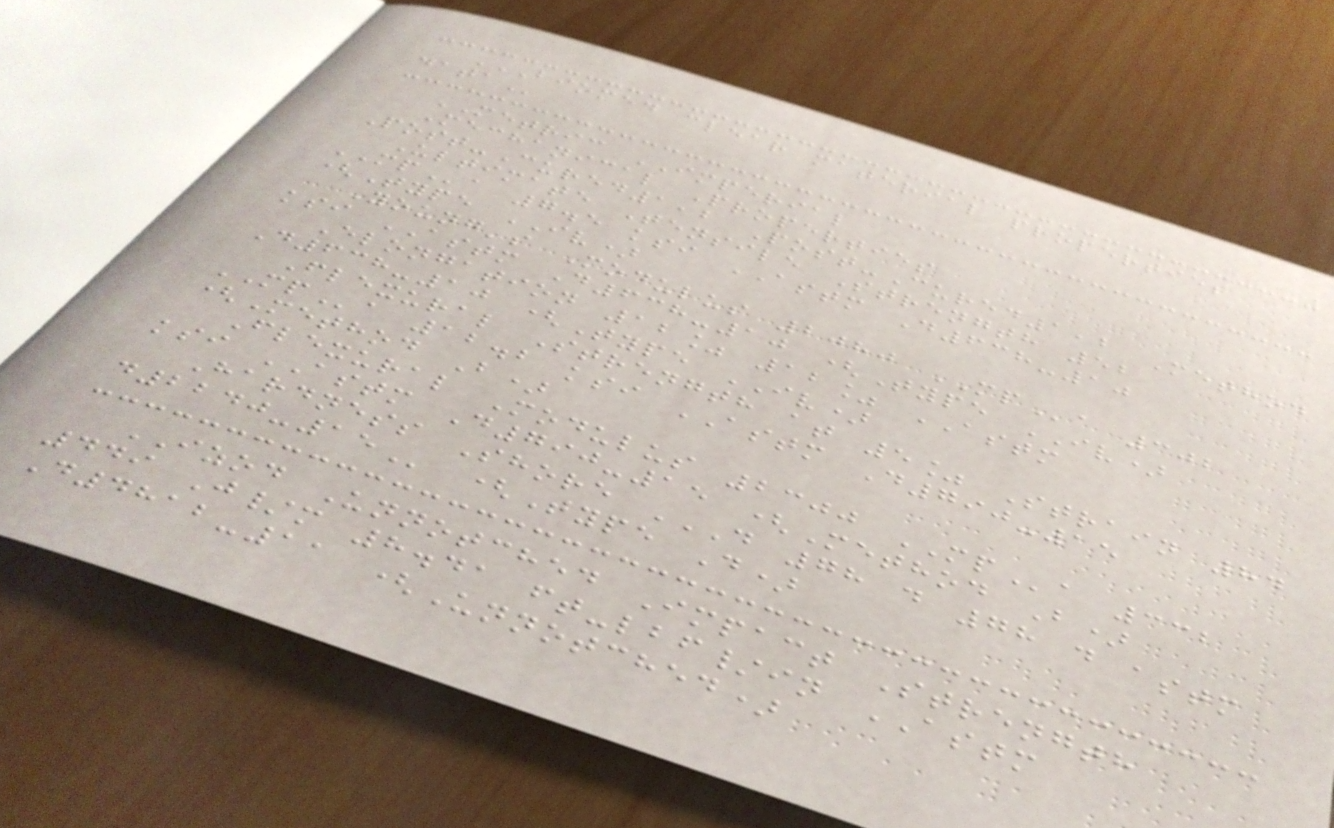BIOMED CLEAR MATERIAL PROPERTIES
DATA
METRIC IMPERIAL
Mechanical Properties
Post-Cured1,2 Post-Cured1,2 Method
Ultimate Tensile Strength 52
MPa 7.5 ksi ASTM D638-10
(Type IV)
Young's Modulus 2080 MPa 302
ksi ASTM D638-10 (Type IV)
Elongation 12% 12% ASTM
D638-10 (Type IV)
Flexural Strength at 5% Strain 84
MPa 12.2 ksi ASTM D790-15
(Method B)
Flexural Modulus 2300 MPa 332
ksi ASTM D790-15 (Method B)
Hardness Shore D 78 D 78 D ASTM
D2240-15 (Type D)
IZOD Unnotched Impact Strength
449 J/m 8.41 ft-lbf/in ASTM
D4812-11 (Unnotched)
